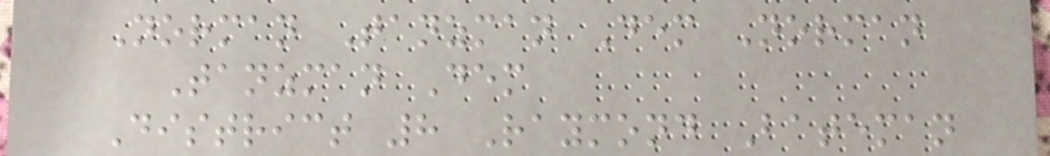Norman Tanzman Dem Norman
Tanzman Dem
District 8 Raymond Bateman
